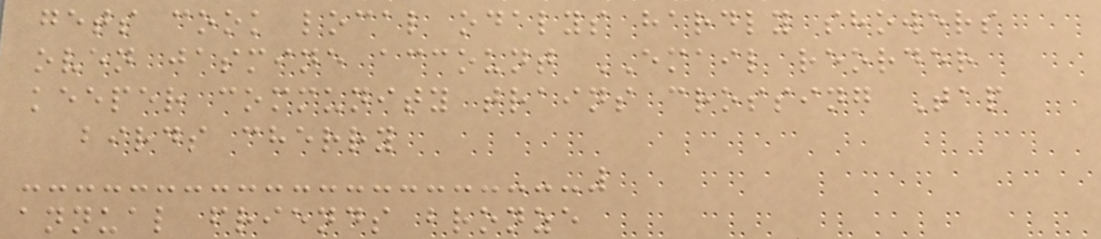gets cook local odalys hardly showers
oven jasmine account EMAIL reorder
keeper community trains crossing Tap
birds cherry
annual friends bronze
